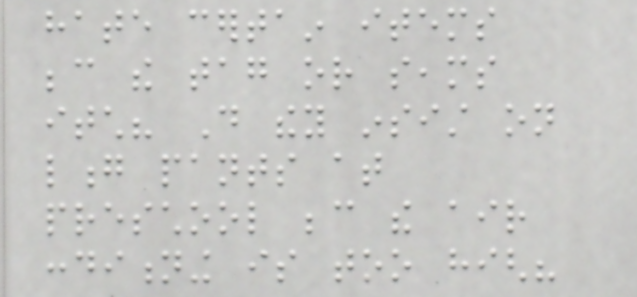hate certain items
because the tag or seams
itch? Do they insist on
long pants at
preschool because the air
conditioning is too high?
